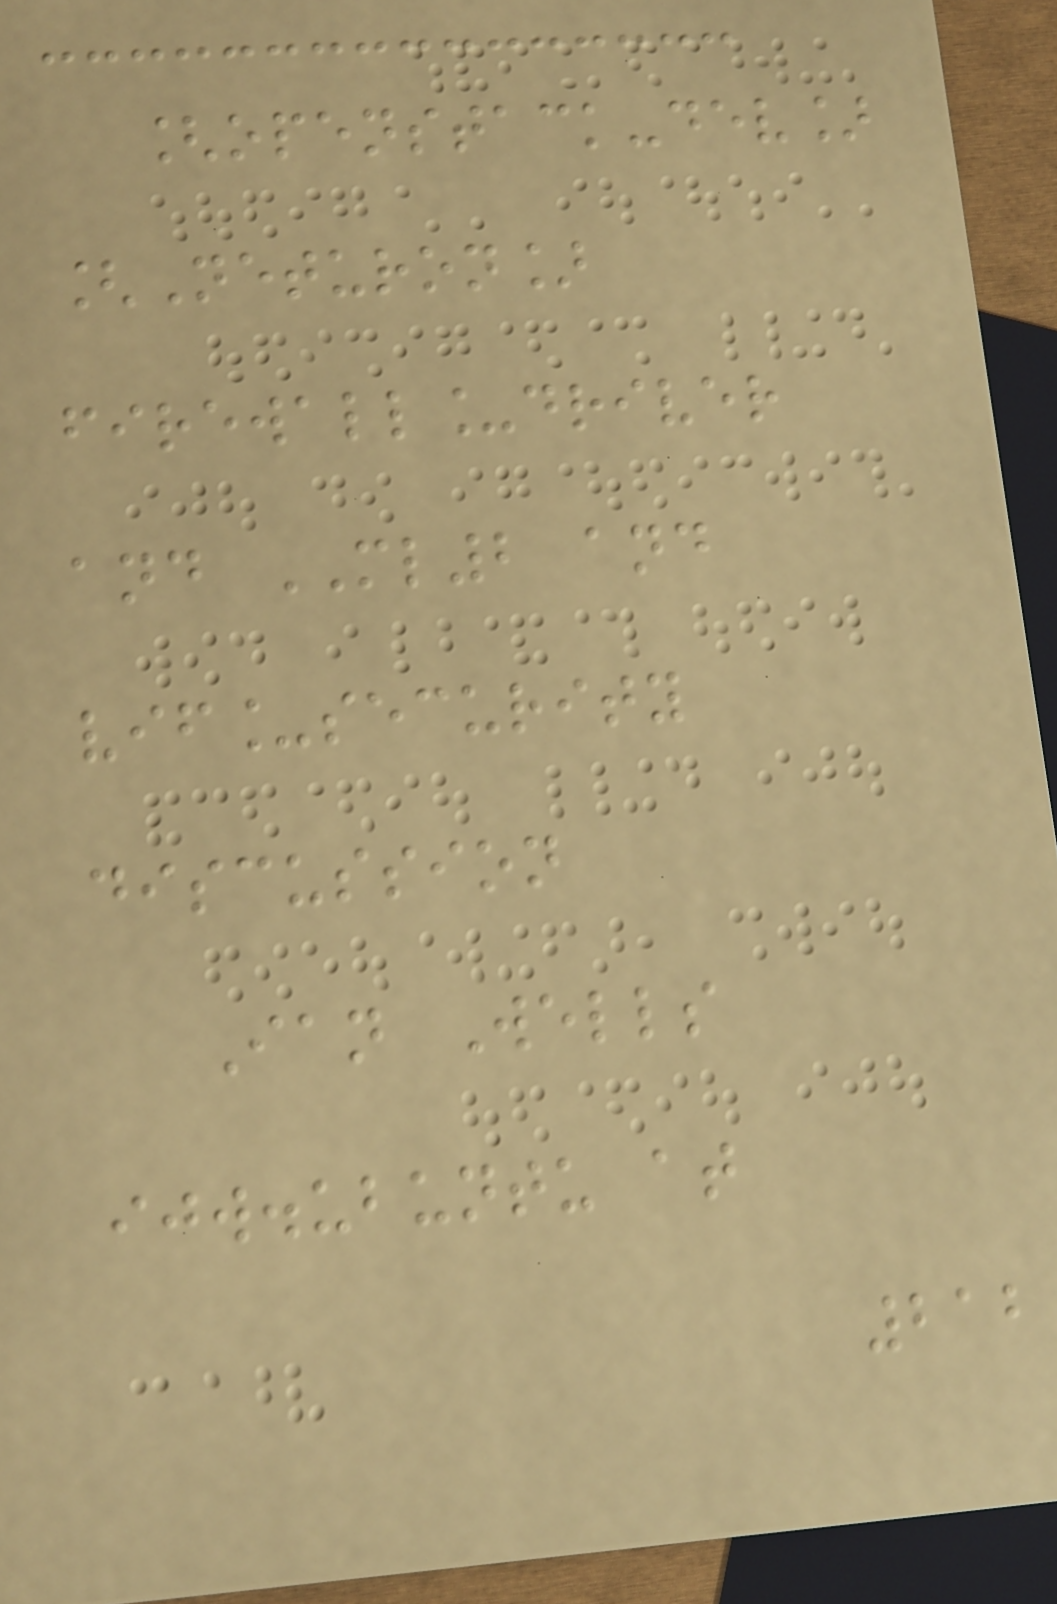[openstack-dev]
[Neturon]
firewall_driver
and ML2 and
vif_security
discussion
Ian Wells
ijw.ubuntu at
212
